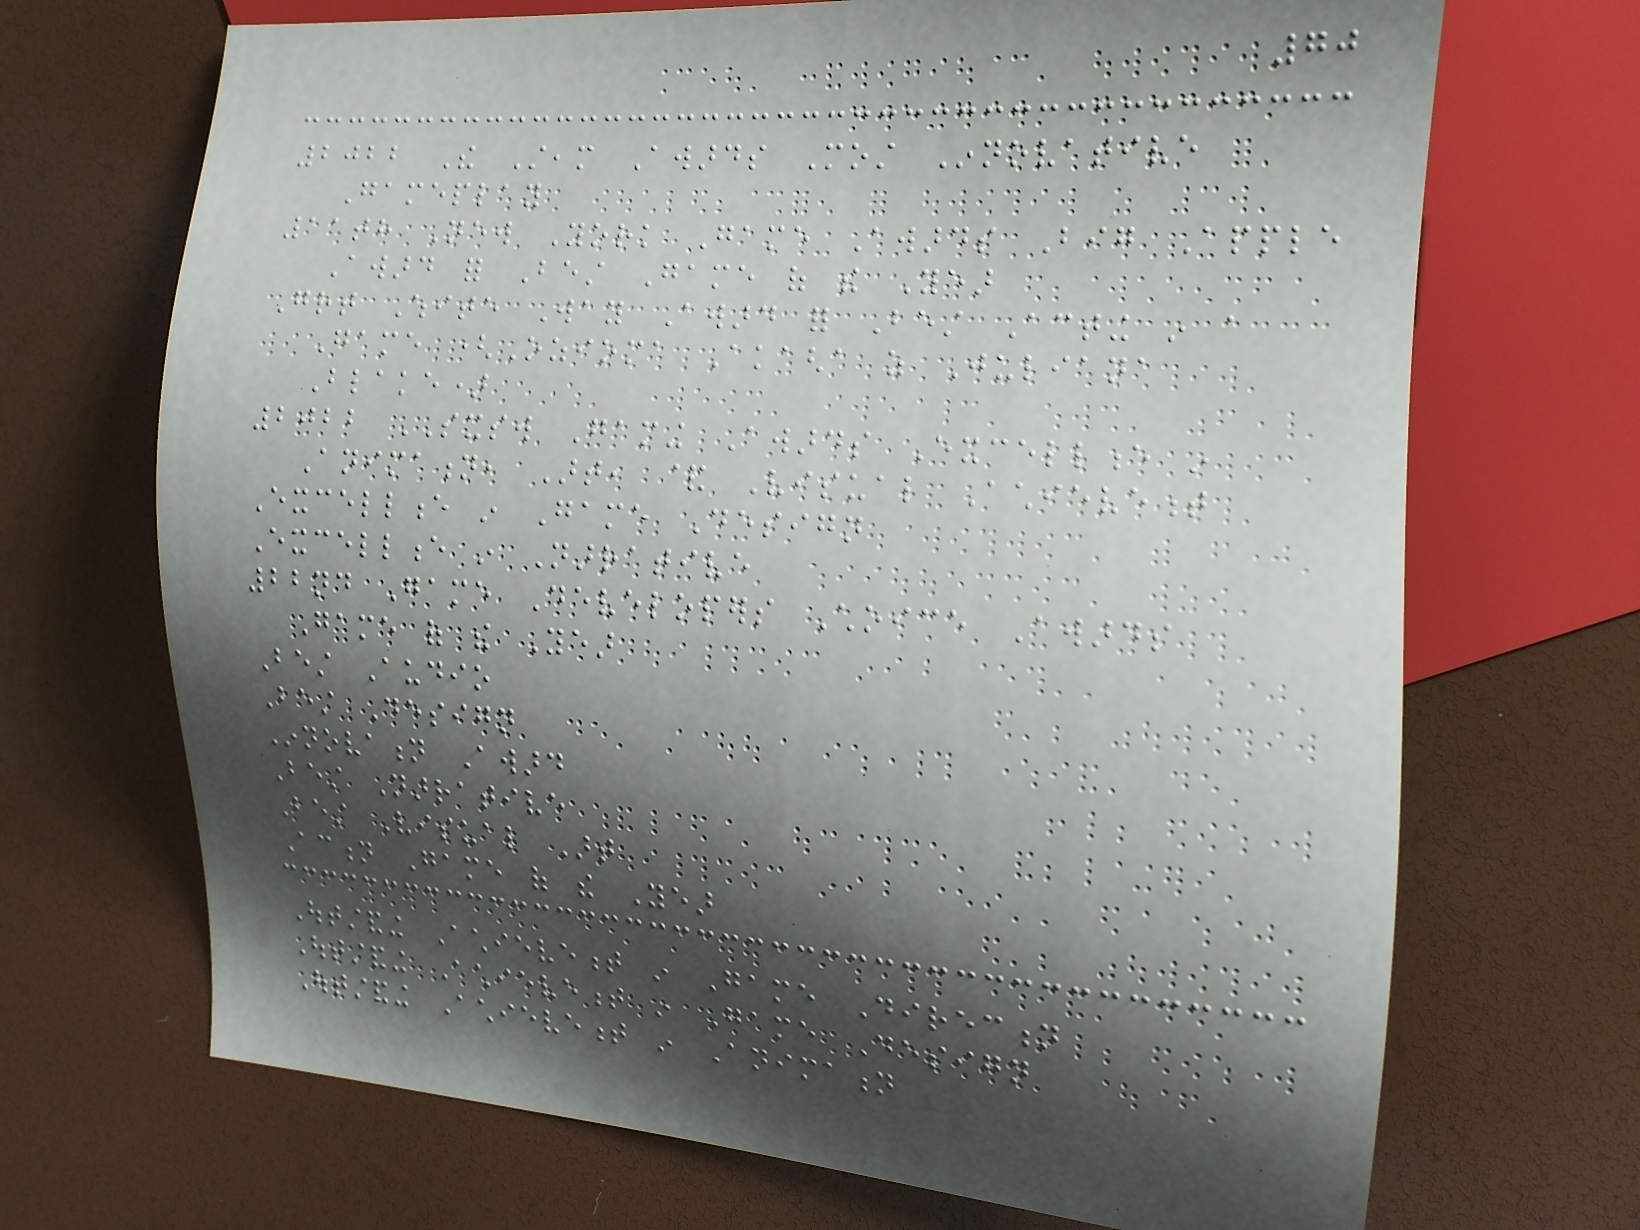70
2022 The Steam Awards Most Innovative
Gameplay
11th New York Game Awards Big Apple
Award for Best Game of the Year
Great White Way Award for Best Acting in a
Game (Ozioma Akagha as Juliana
Blake)
2022 SXSW Gaming Awards Excellence in
Animation, Art, & Visual Achievement
Excellence in Game Design
Excellence in Narrative
22nd Game Developers Choice Awards
Game of the Year
Best Audio
Best Design
Innovation Award
Best Narrative
Best Visual Art
Action Game of the Year
Outstanding Achievement in Game Direction
Outstanding Achievement in Game Design
Outstanding Achievement in Animation
